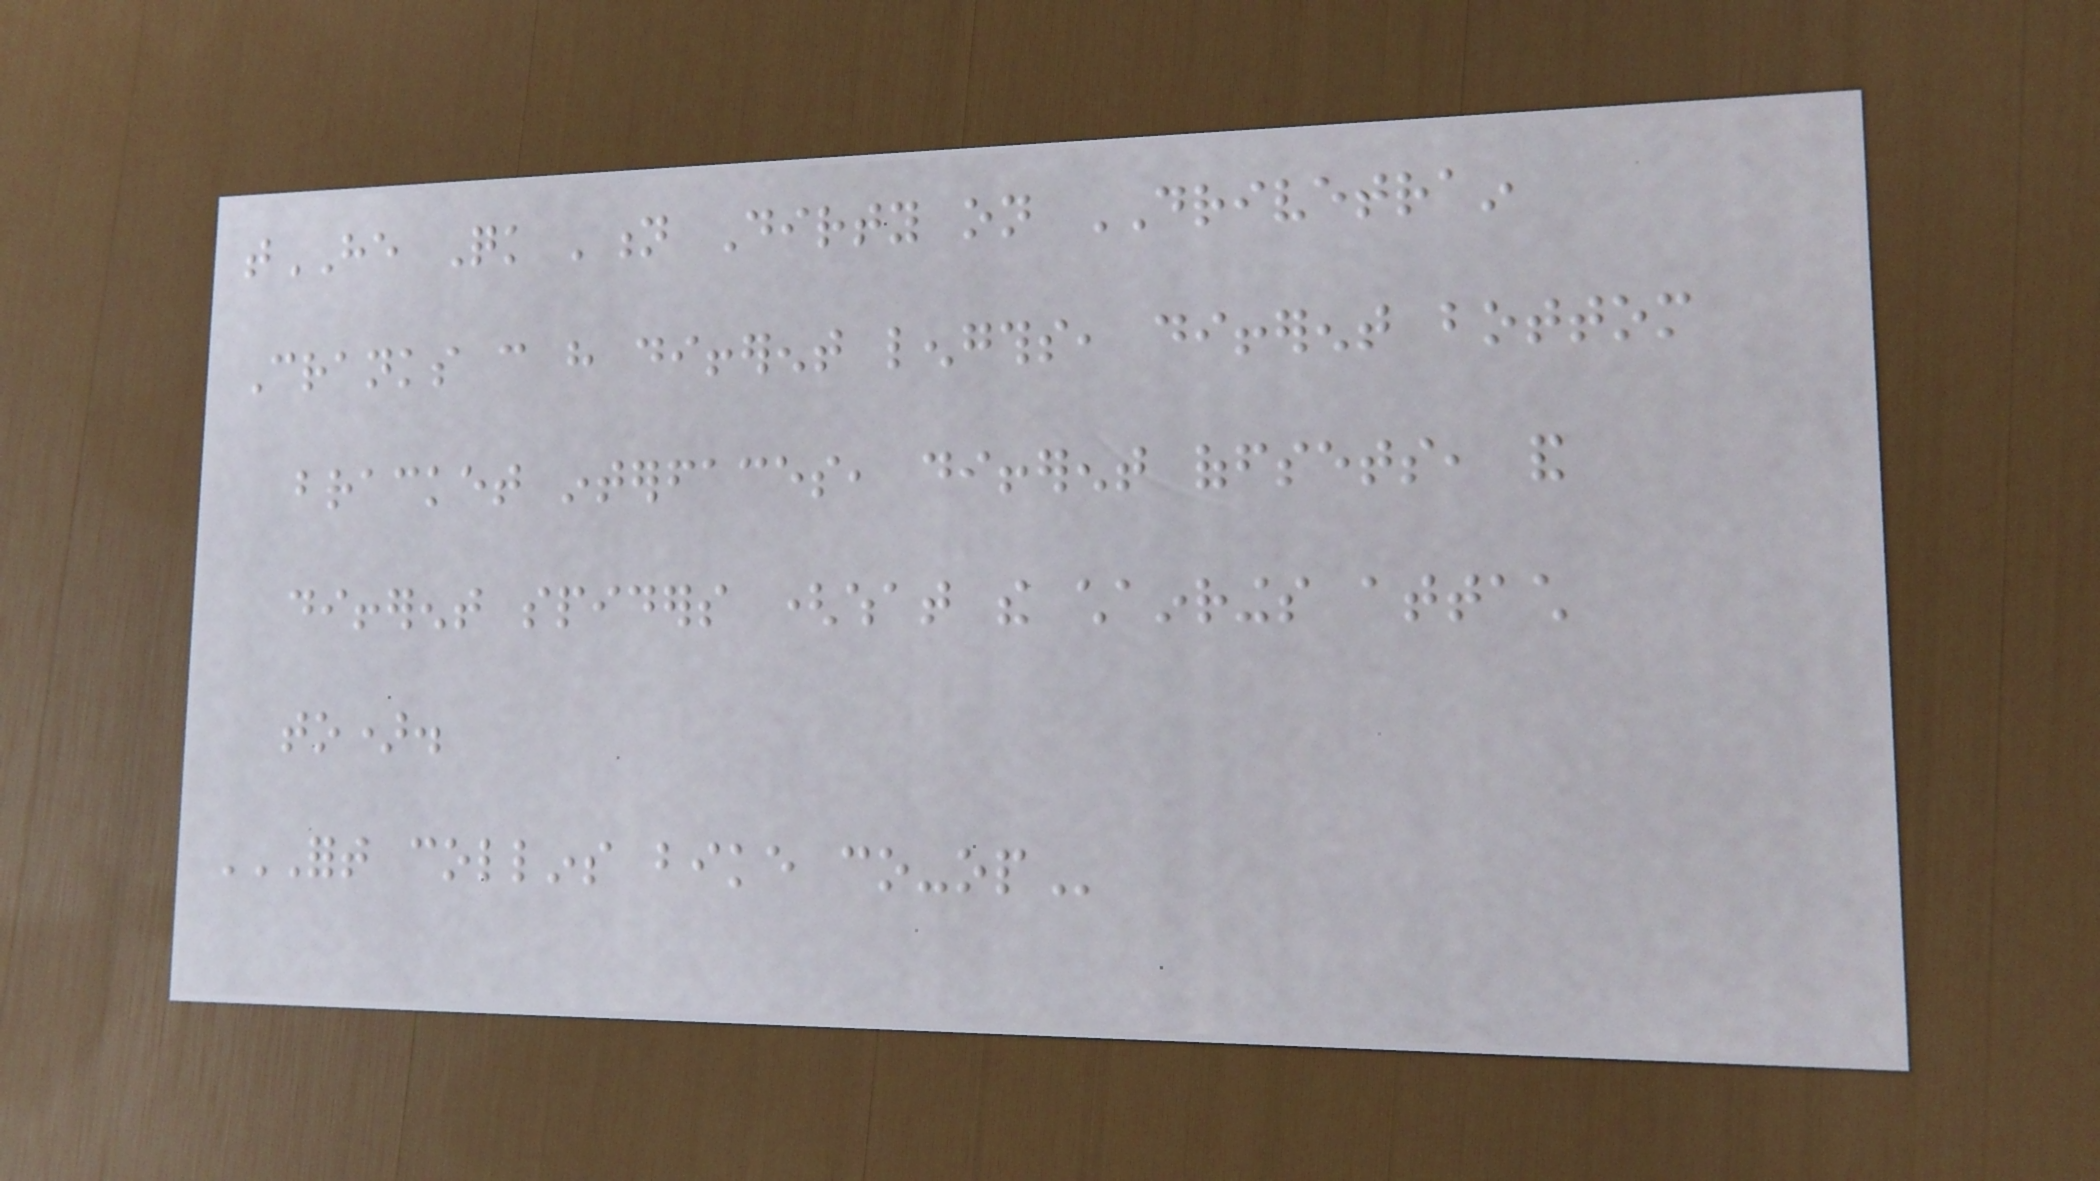tHE Quick 'n Dirty on DRIVETRAIN
Cranks can have different lengths, different bottom
bracket interfaces, different offsets, and
different spiders (what the chainrings attach
to).
FORT COLLINS BIKE CO-OP
